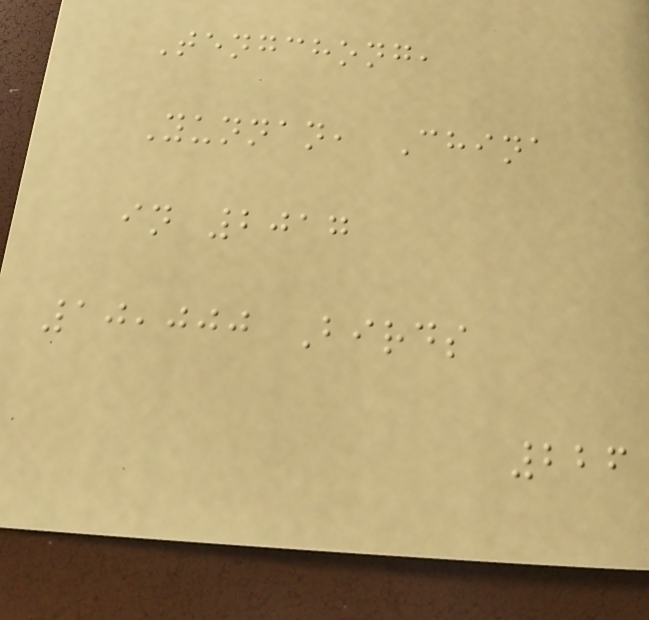Tengchong,
Yunnan, China
in 2017
10,000 Birds
226
